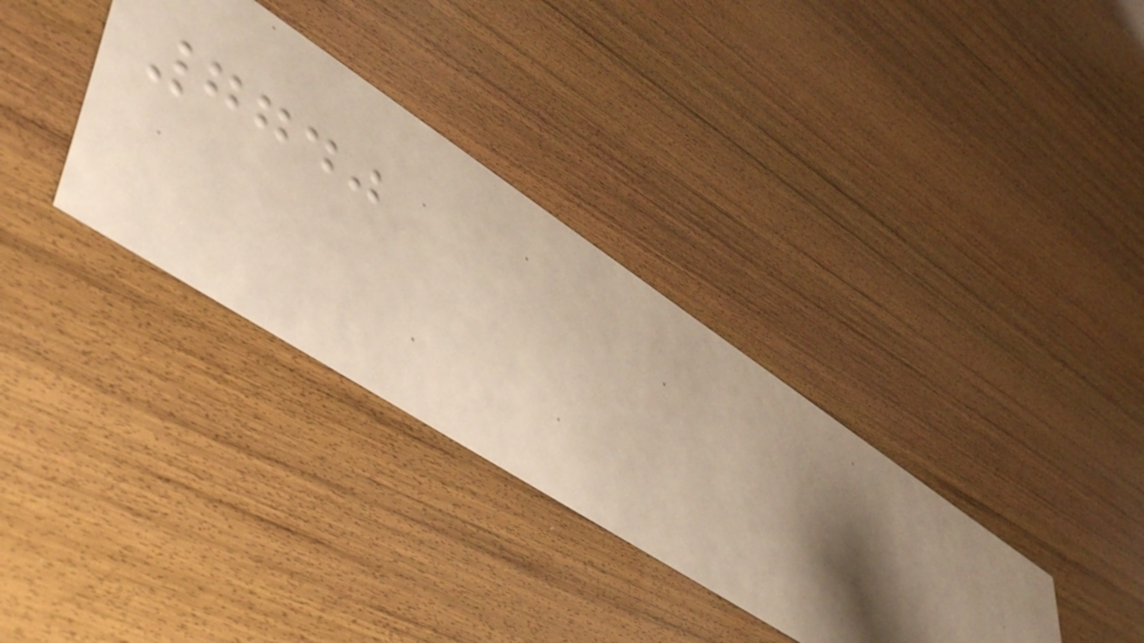7740
